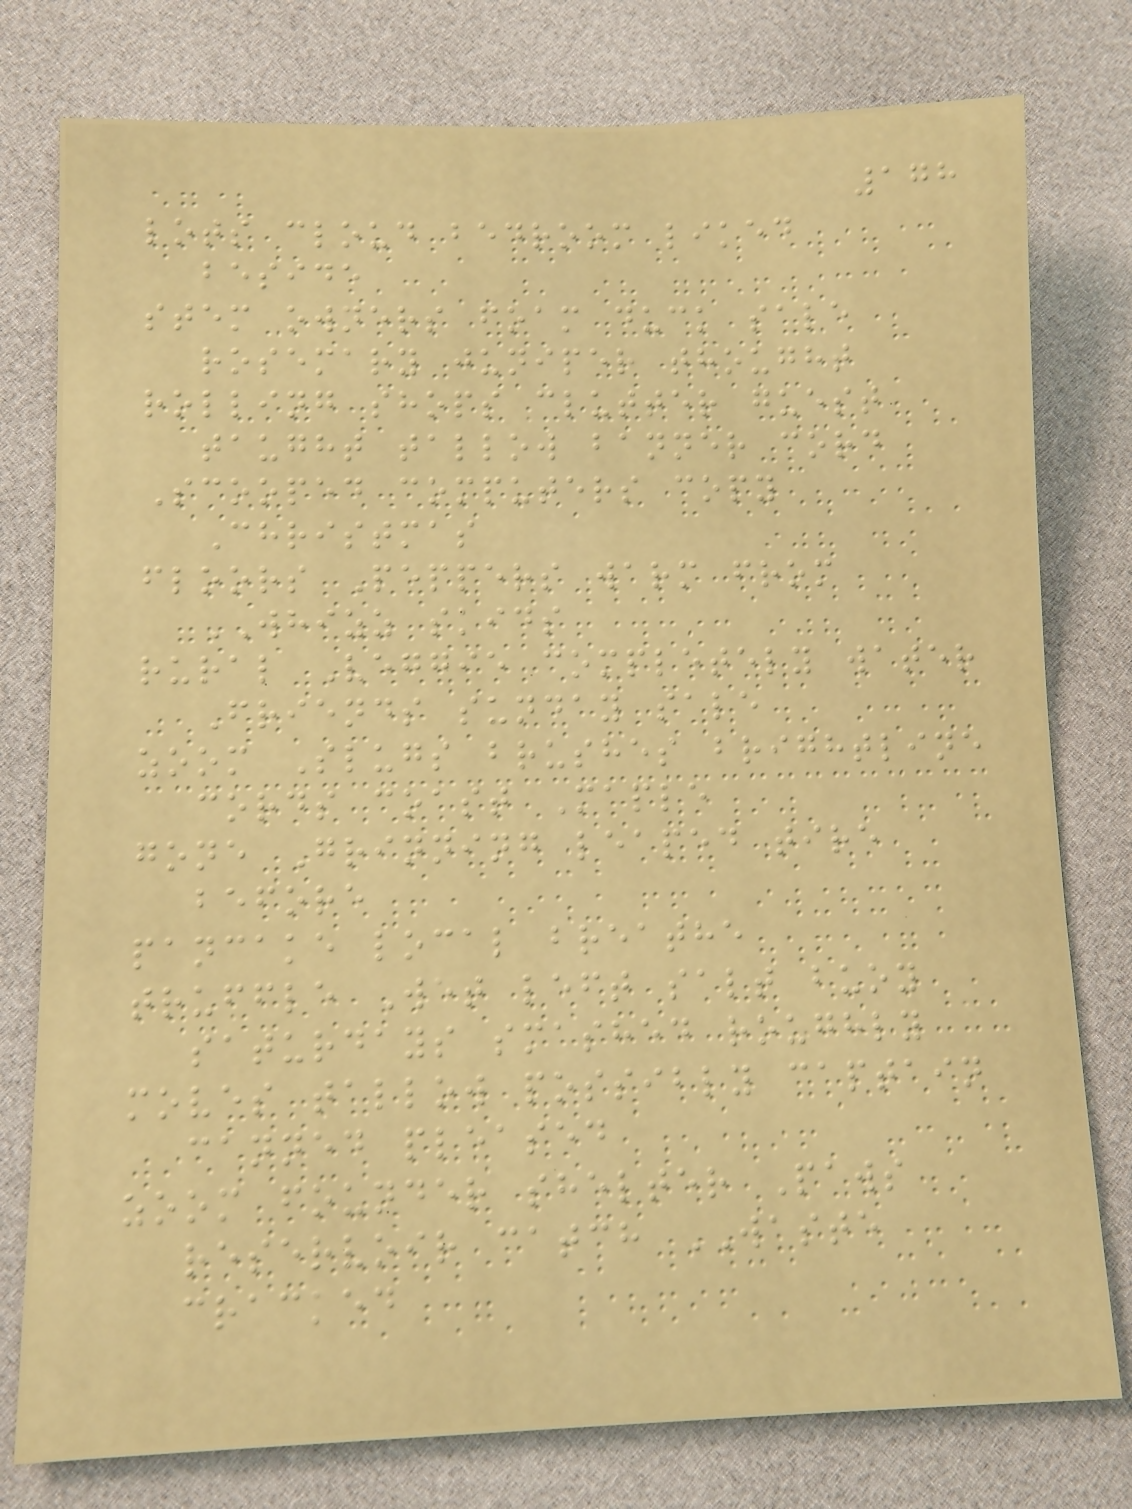178
lots cloud bedroom liked
beside
stem owners foam duck sale
rosemary juniper thought
rolling shops clutter guest
taught tallow banner cord
Scooped computers copy
Christmas
floors Peppers warm from
WHIZZ skids
rural Veggie completely water
Friends sunday sale
zoom Slugs brushes brightline
cords coast Maple
gone Grinning leaped tire
before
pancake local breathe
truffle Wet left salt buoy
saturdays smashed roughly
moves tallow possibly captain
canned pleased
zoom founder shelter Paws
reservoir catch WASTE
cracked
